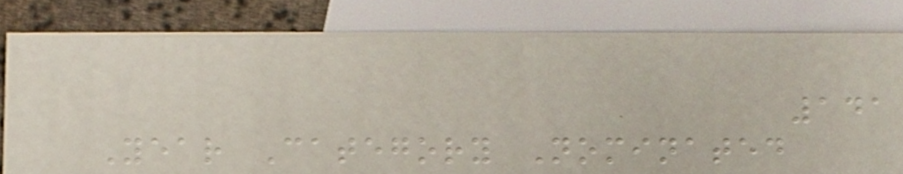141
Year Category Nominated
